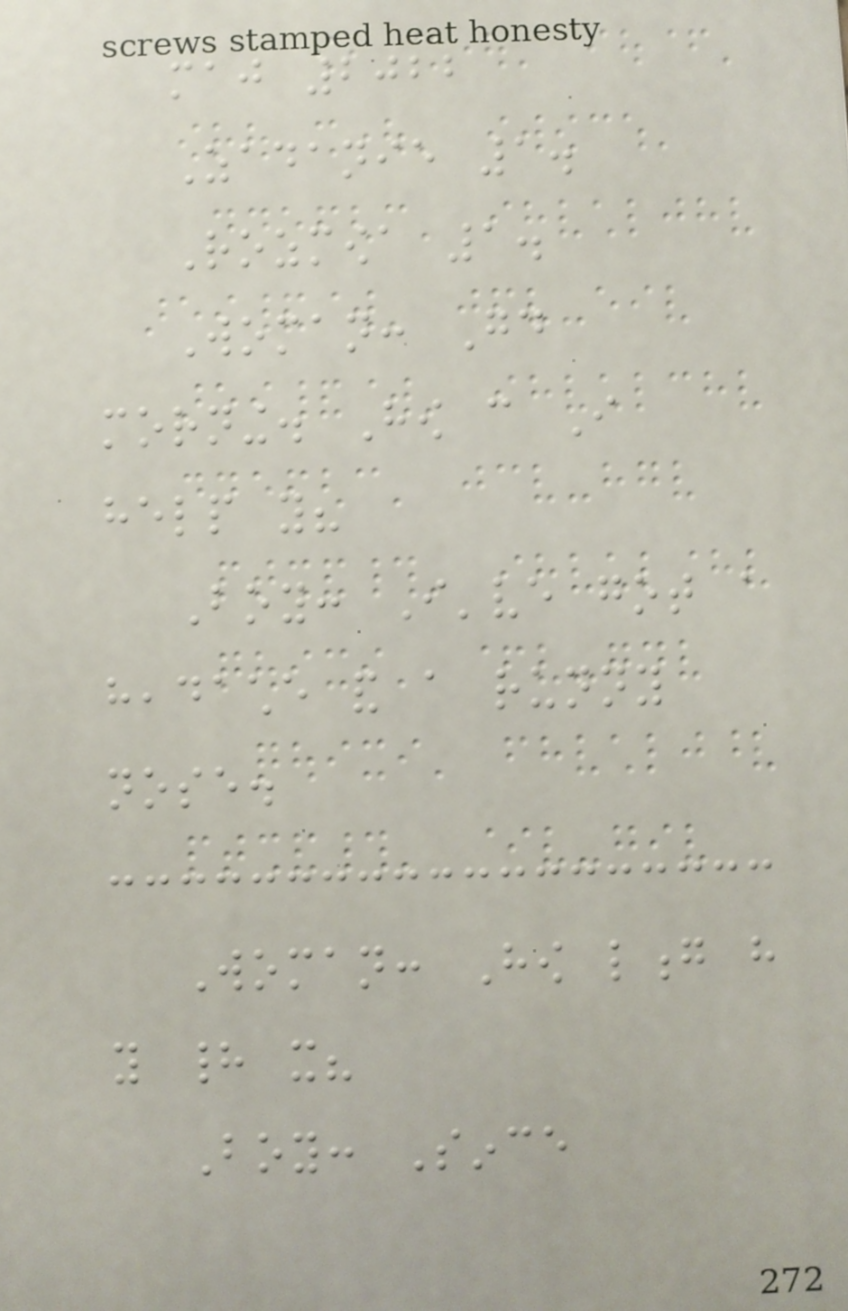maj 2022
Zadanie 1.
Rozmowa 1.
Woman: Good
morning. How can I
help you?
Boy: I've got a
headache and a runny
nose.
Woman: How long have
you had it?
Boy: Since
